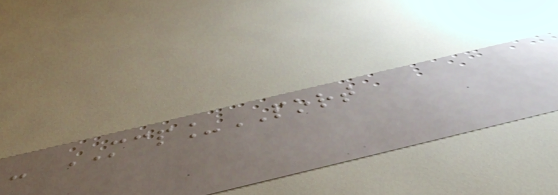- MCP_PORT
